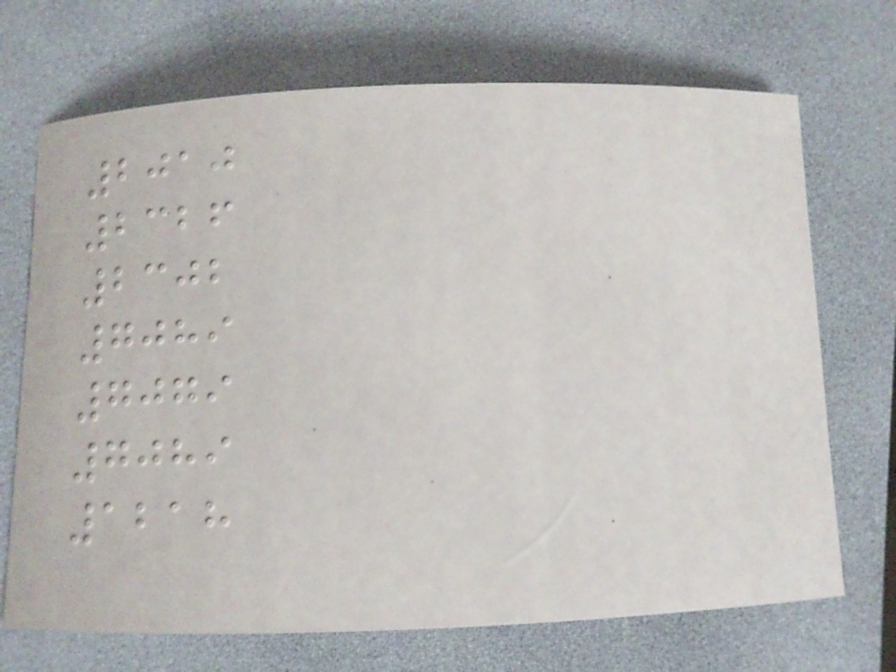2010
2326
2302
7089
7079
7089
1218
